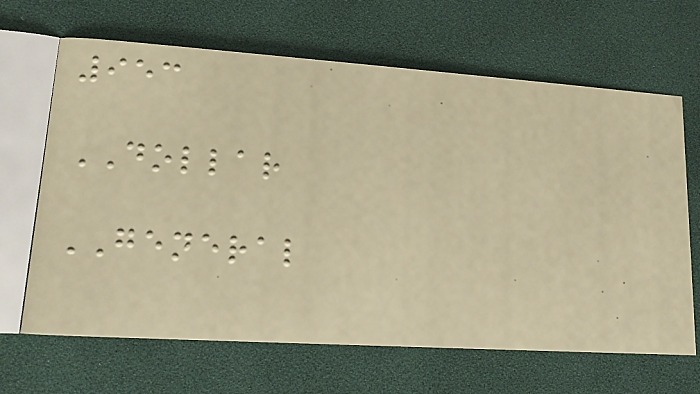953
DOLLAR
GENERAL
